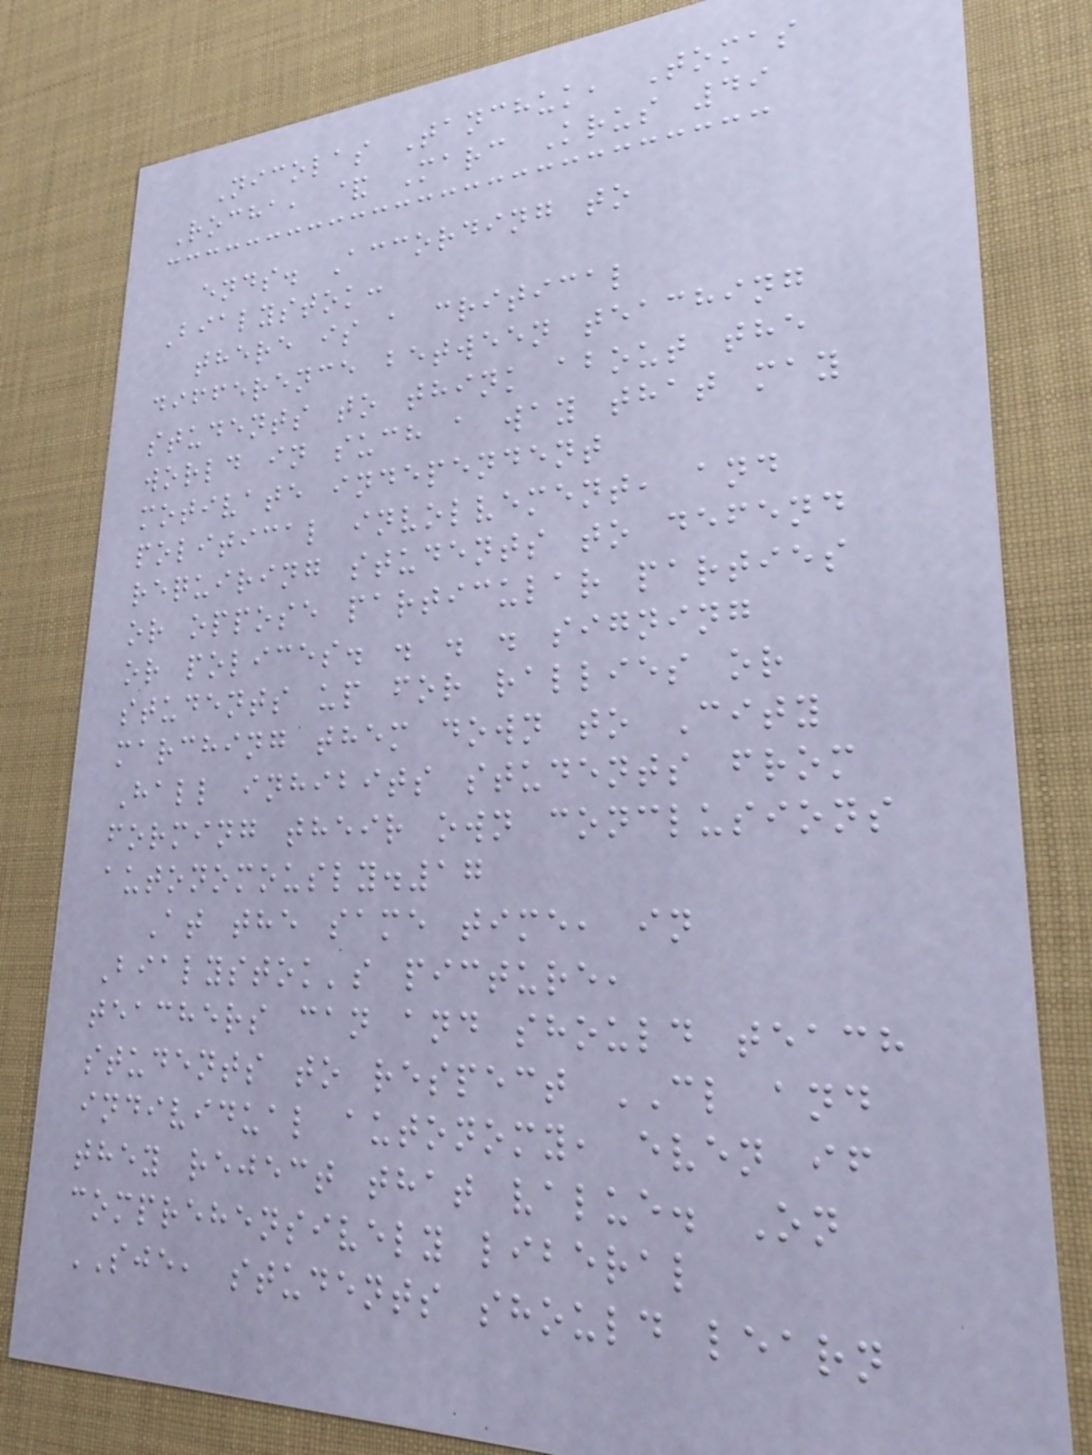Nicolas Tanchuk, Tomas
Rocha, & Marc Krus 49
ends. According to
Bialystok:
there is a critical
difference between teaching
students to think about the
world in such a way that may
motivate independent
political involvement, and
requiring students to defend
or oppose particular parties
or polices. . . . signing
students up for rallies or
marching them down to City
Hall inhibits students from
forming their own conclusions
autonomously.17
At the same time, in
Bialystok's picture,
teachers can and should teach
students to respect CL and
individual autonomy, even if
they reject that value. On
comprehensively liberal
SJE, students should learn
